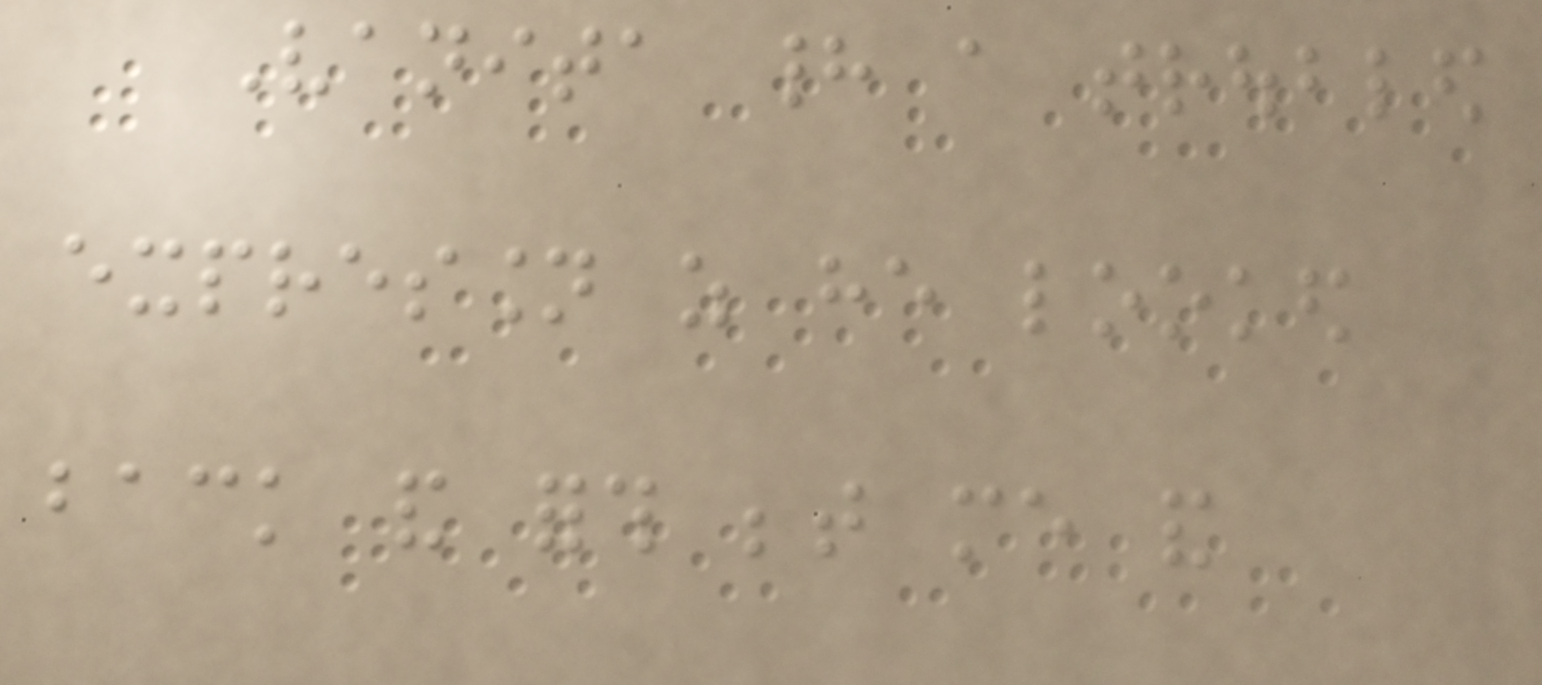Vanita had a troubled
expression as he looked
back and forth between me and
